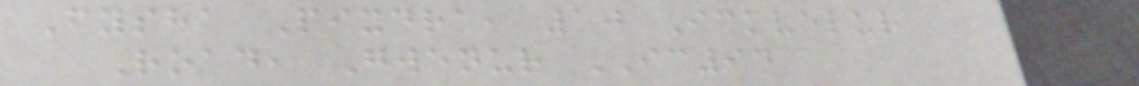Fysha Pixdra, 10 Ickvelur
Road, Gwenur IC94
